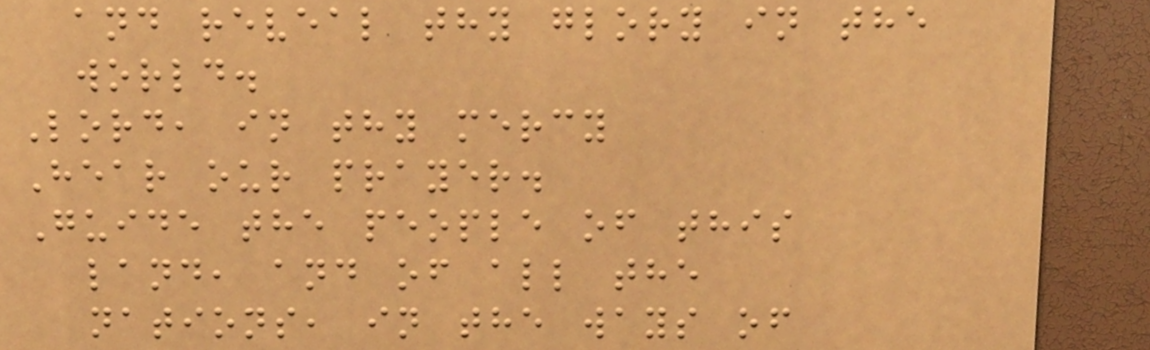and reveal thy glory in the
world.
Lord, in thy mercy
Hear our prayer.
Guide the people of this
land, and of all the
nations, in the ways of
